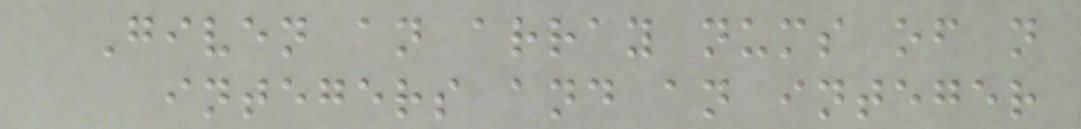Given an array nums of n
integers and an integer
